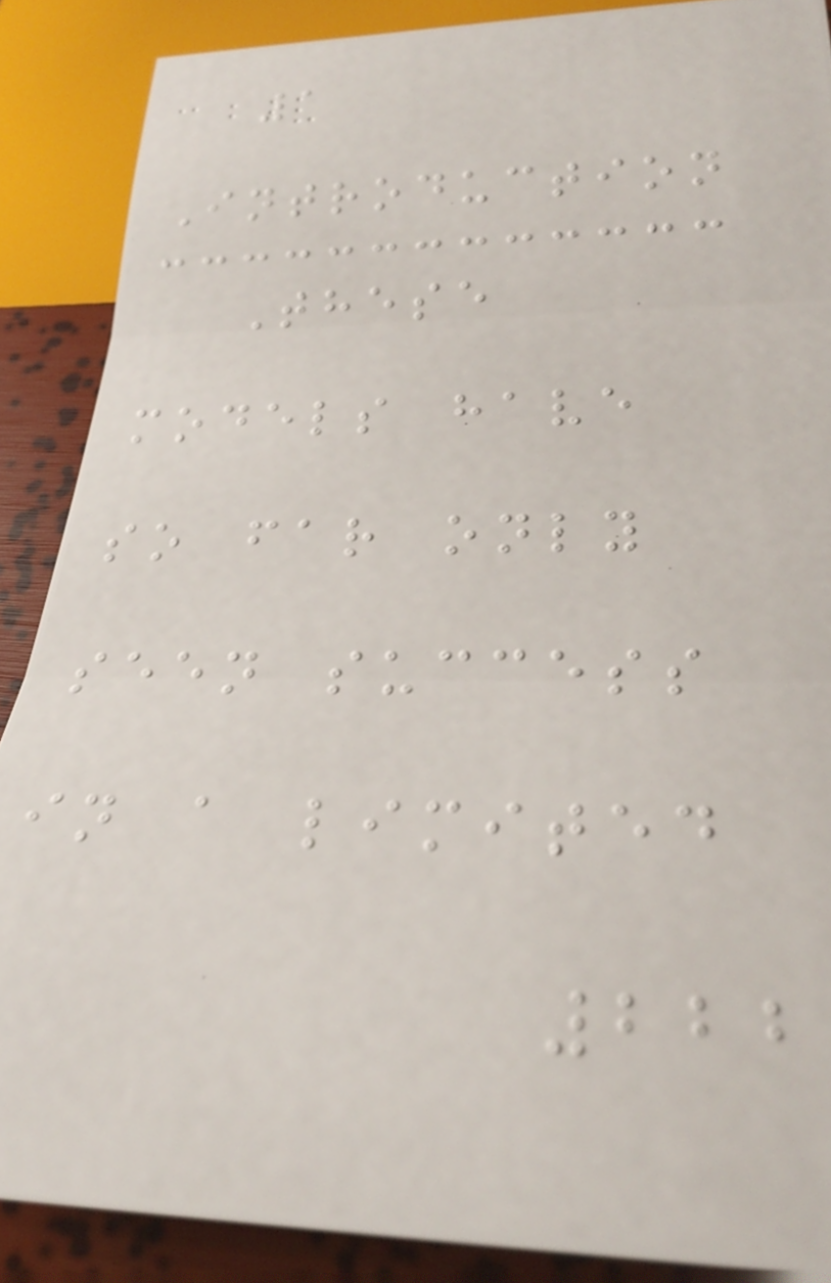1
Introduction
These
models have
so far only
seen success
in a limited
222
